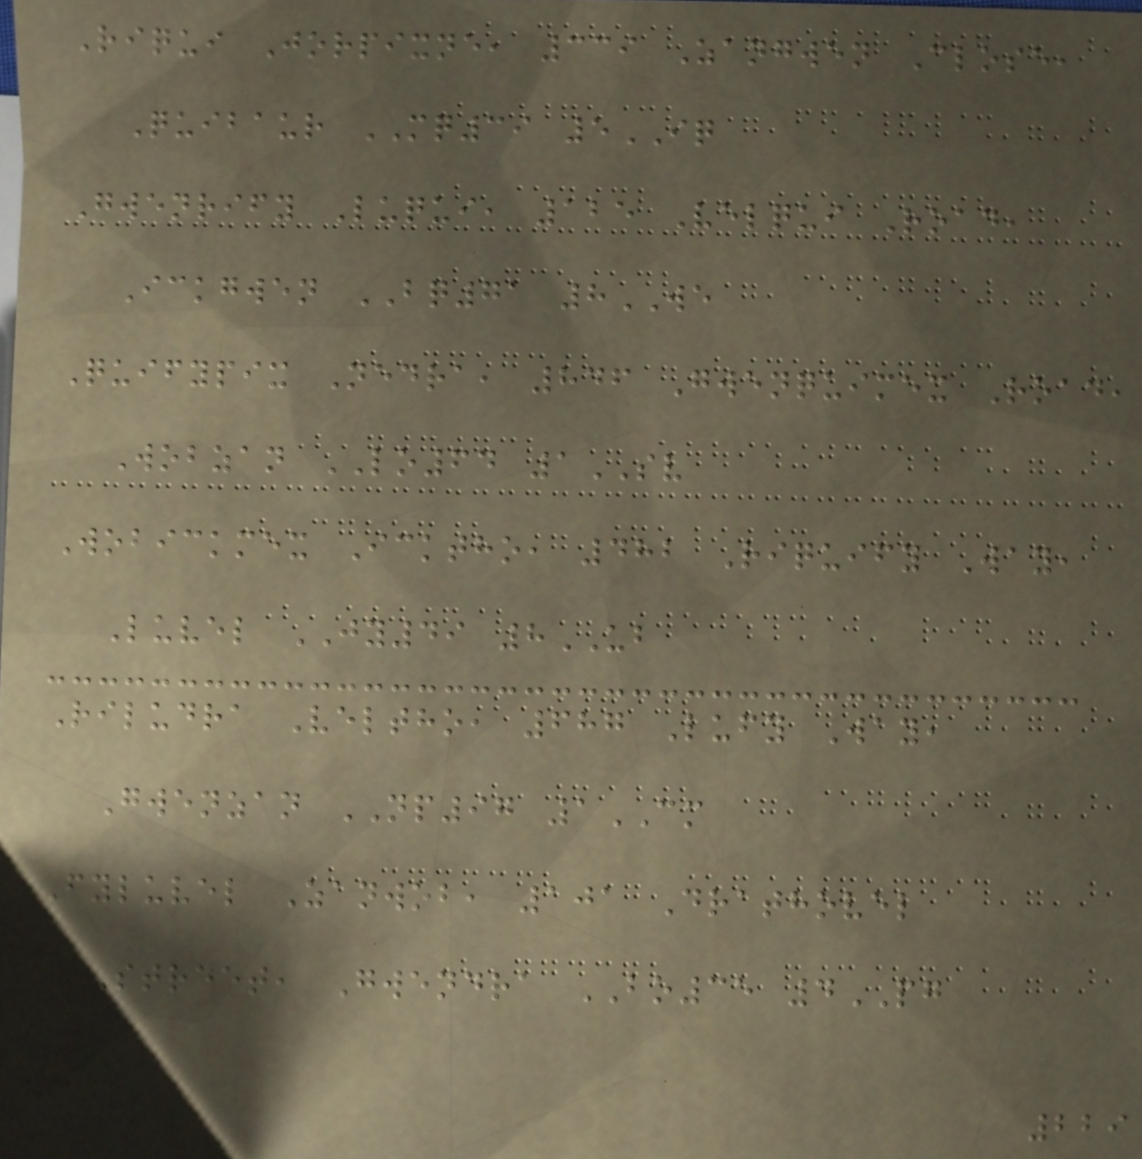Riqui Jorpixne, 339 Zangwen Close,
Quibaur MQ39 5IQ
Gwenrify Luqui, 125 Velqui Road,
Ickgwen BQ71 8WE
Quifypix Nedra, 846 Gwenquimex Road,
Wobzan LO64 1SV
Wobickmex Icktho, 482 Riquify Way,
Luvel JY49 8UB
Riludra Veltho, 687 Lufy Way,
Gwenzan NP97 1CM
Fyluvel Zanwob, 101 Drathovel
Street, Gwendra BO35 4PG
229
